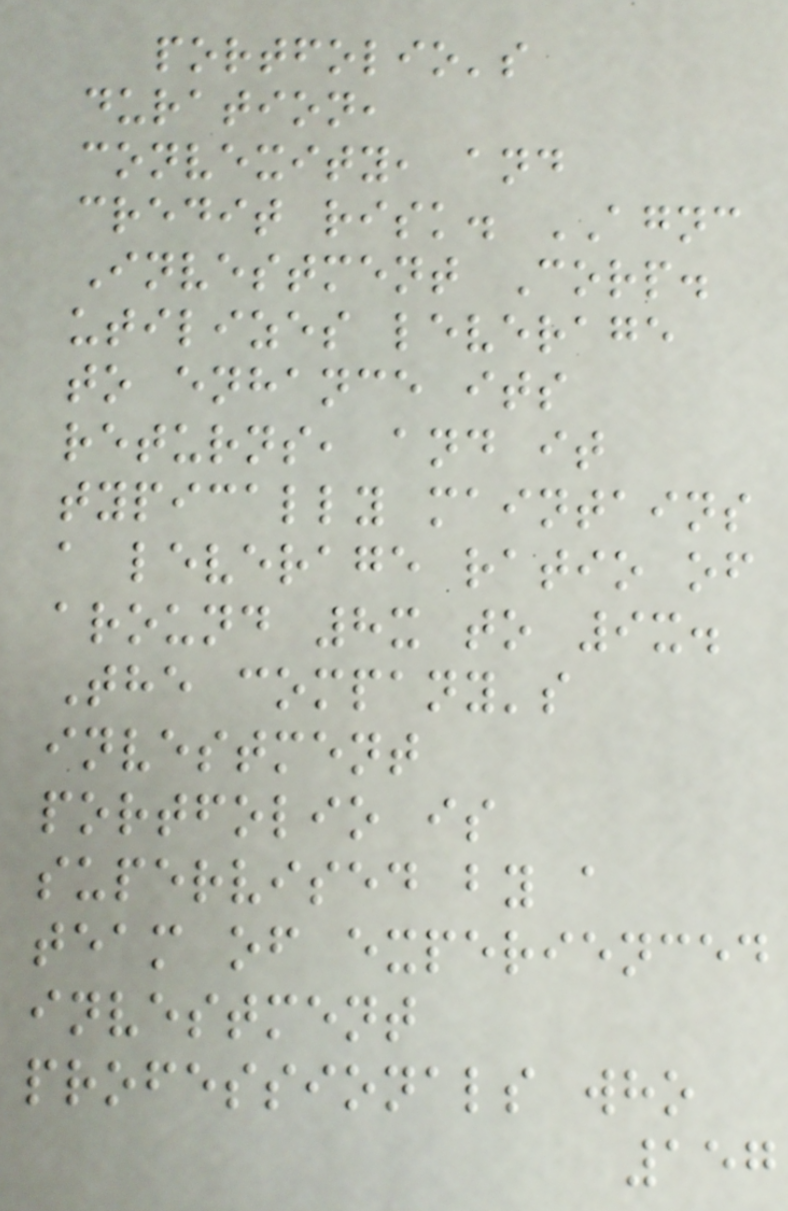portfolio's
duration,
convexity, and
credit risk. AGNC
Investment Corp.
utilizes leverage
to enhance its
returns, and it
typically maintains
a leverage ratio of
around 8x to 9x.
The company's
investment
portfolio is
supervised by a
team of experienced
investment
professionals who
157
